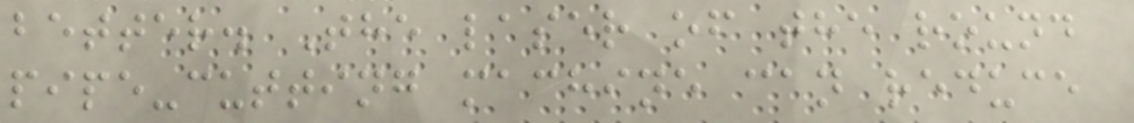better. The laser of the round
pipe-cutting machine can reduce
